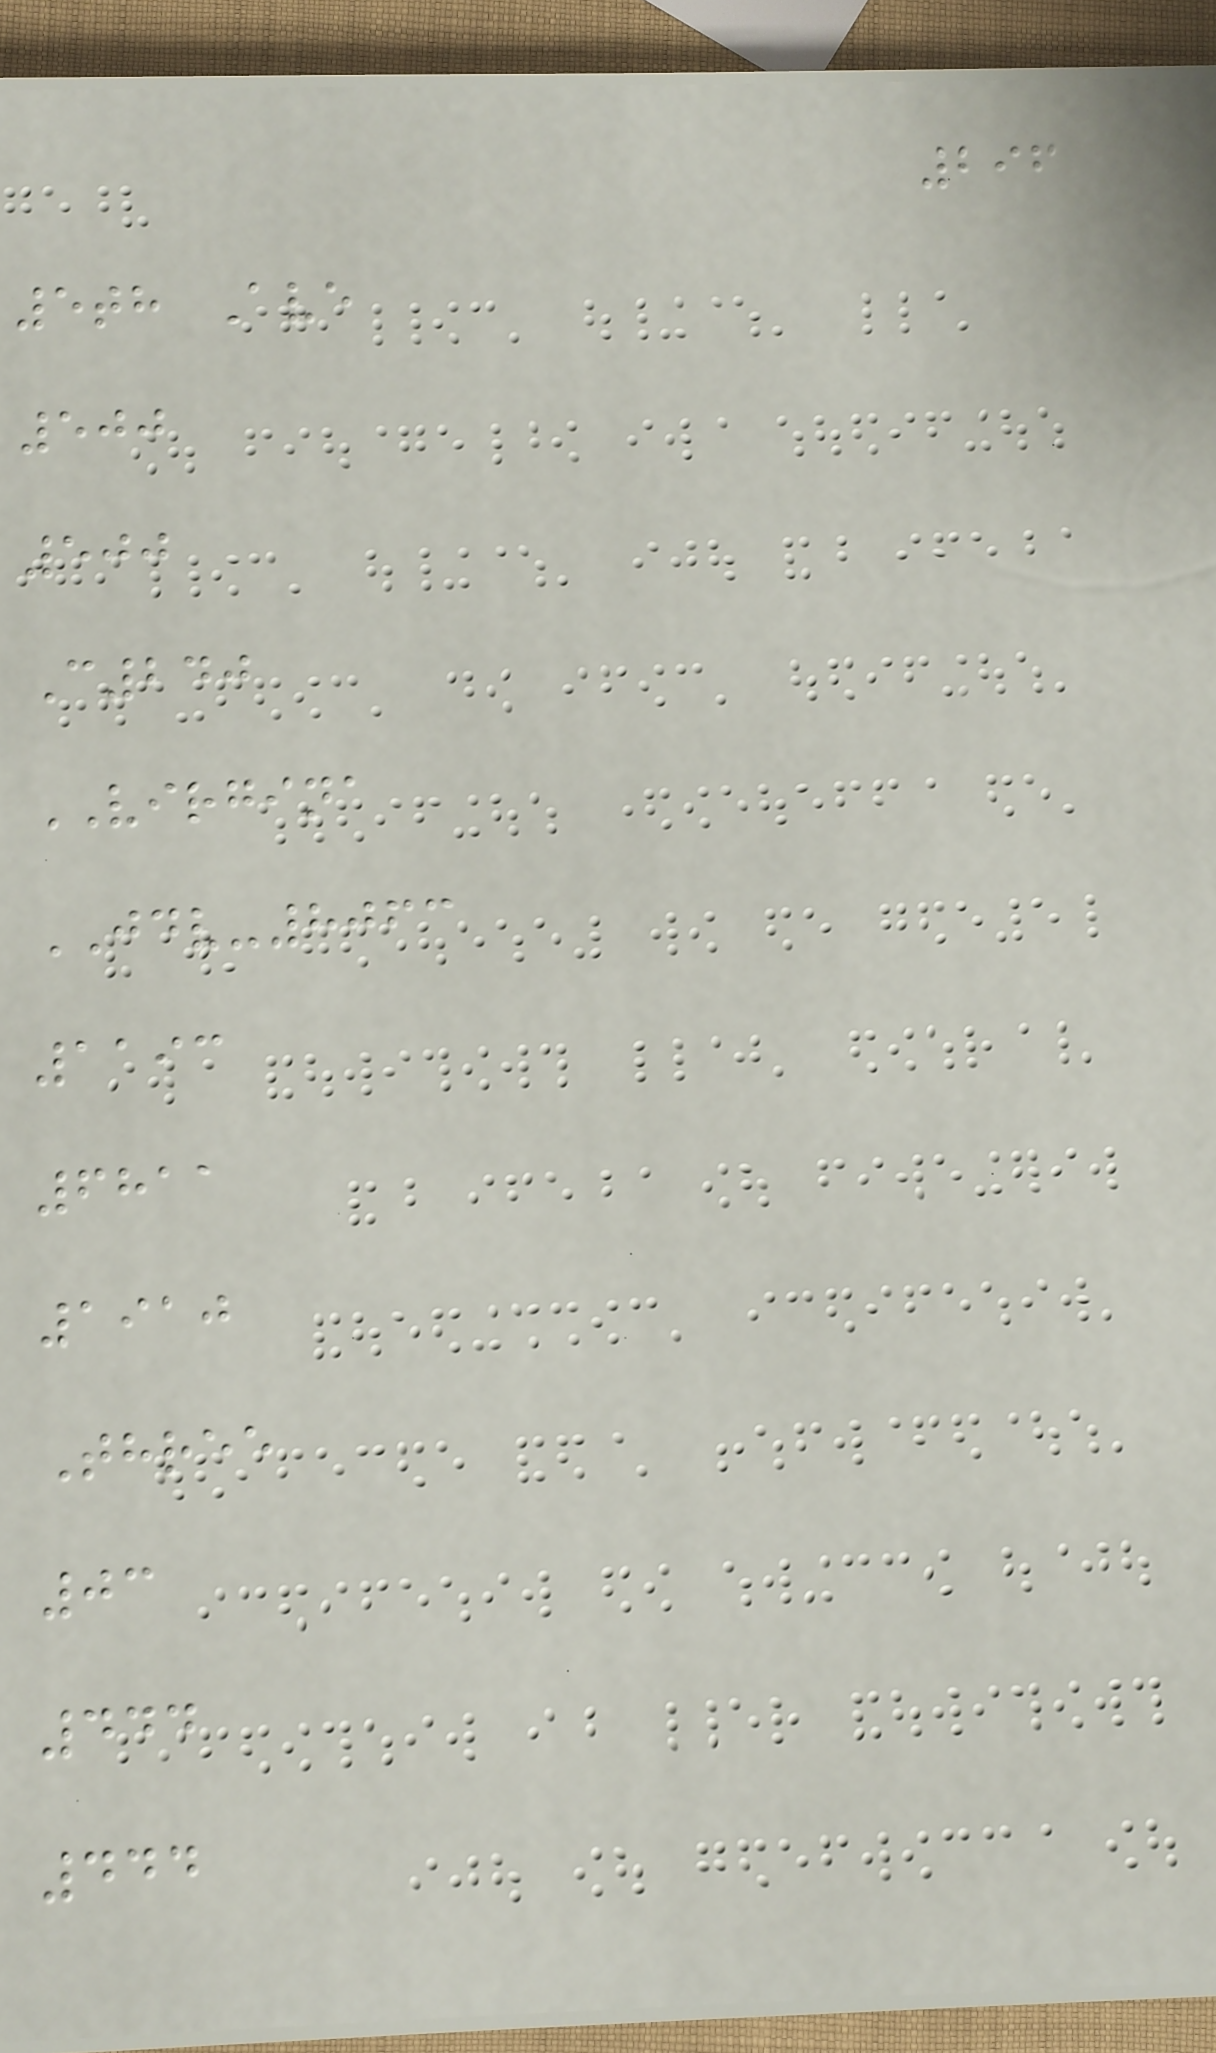296
5th Ave
500
500
C240
VIRGINA
JDV-8063
1193
6811
1910
Three
03
444
444
